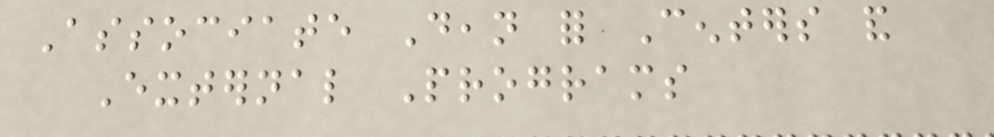Associate Dean for Centers and
External Programs
